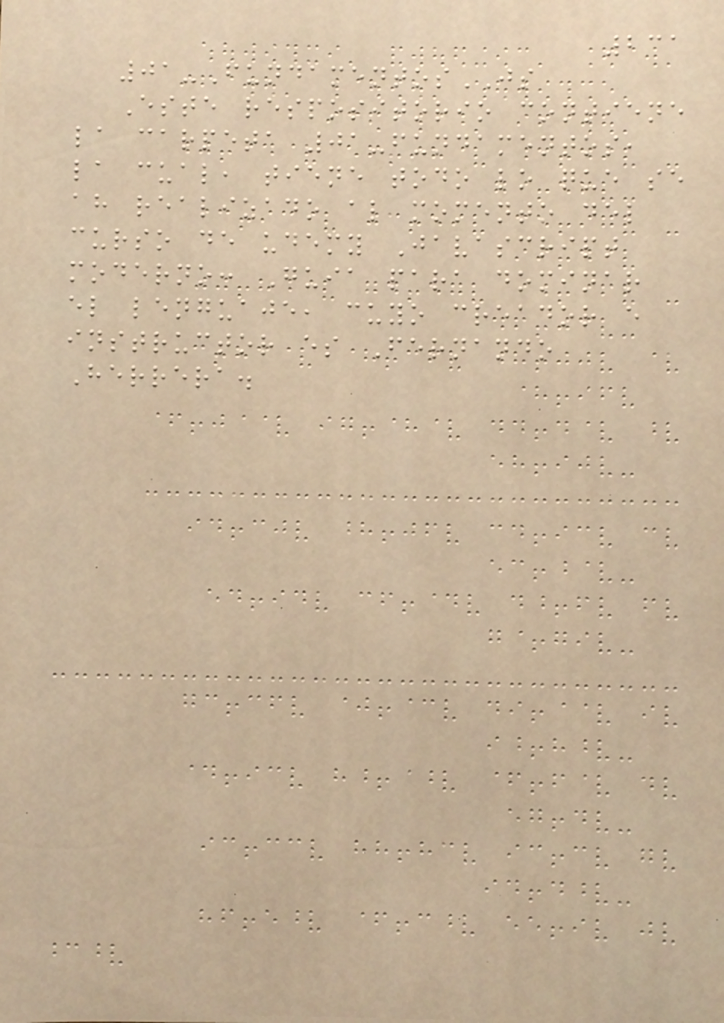231
01-FundamentosJS
Este respositorio contiene
la carpeta 01-fundamentos,
la cual, tiene todo lo que se
ah realizado al momento del
curso de udemy Javascript
moderno: Guia para dominar
el lenguaje, cuyo creador e
instructor es Fernando
Herrera.
